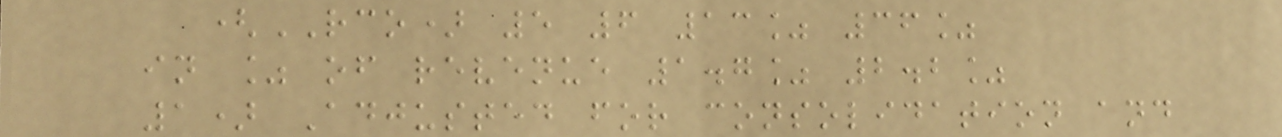(RCO) 5 6 13% 36%
in % of revenue 1.7% 2.2%
1) Adjusted for consolidation and
